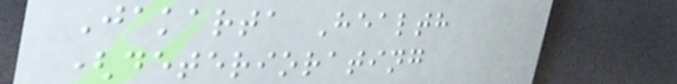Jakarta Health
(deteriorating
